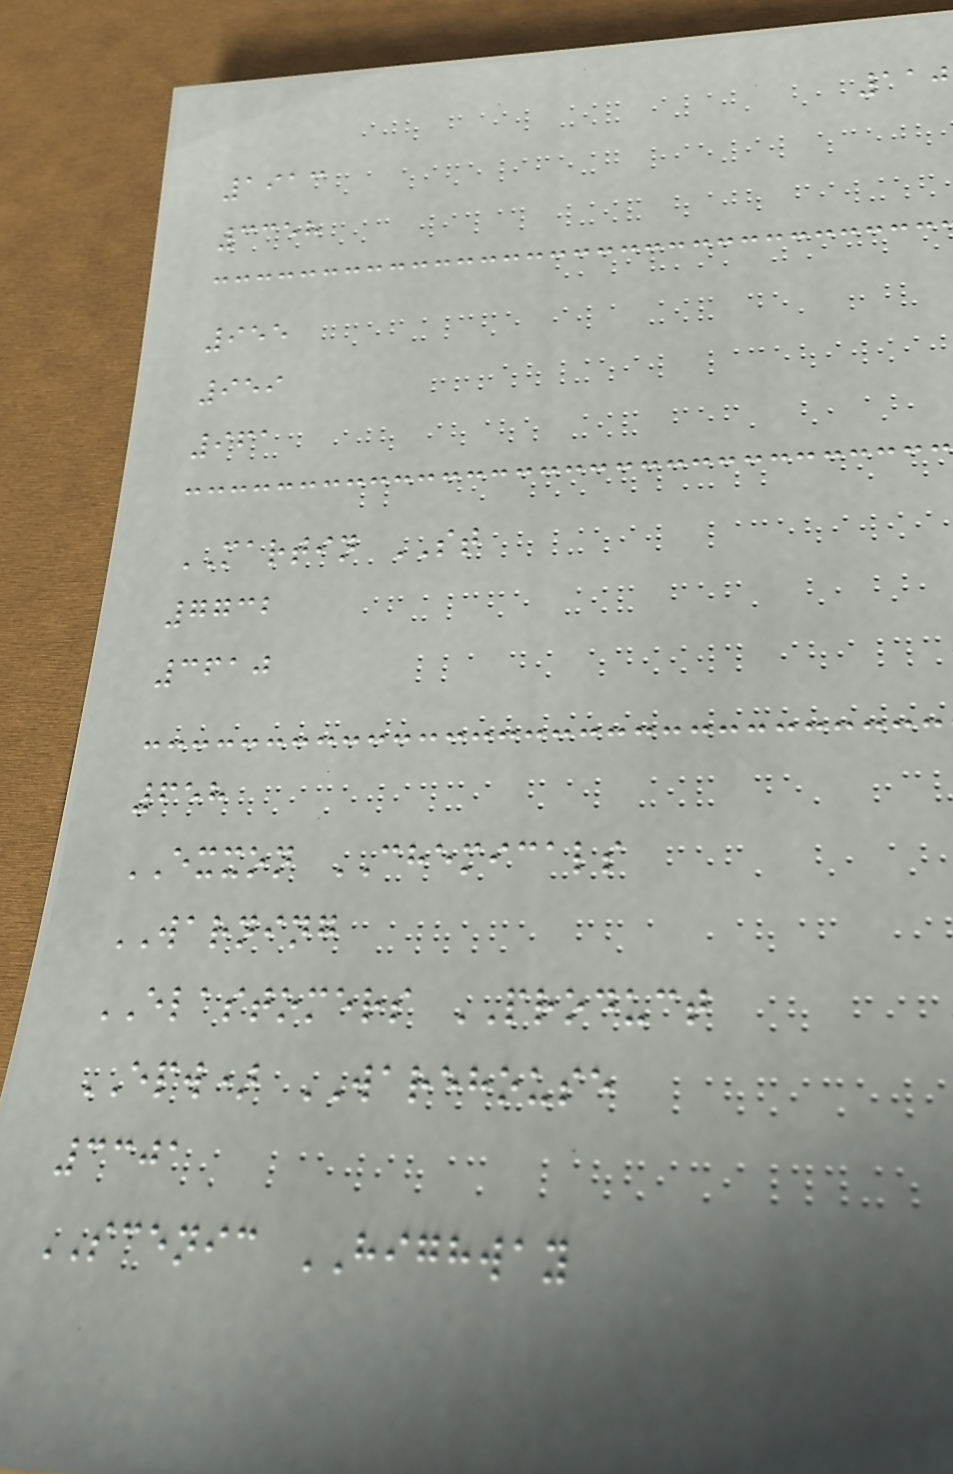110
1913
3358
955
959
961
MARTIN ST
7732
3610
658
EXXON CHEMICALS
WARNING
ELASTOMERS PRODUCT
EPW) WAREHOUSE
3301
SCENIC HIGHWAY
